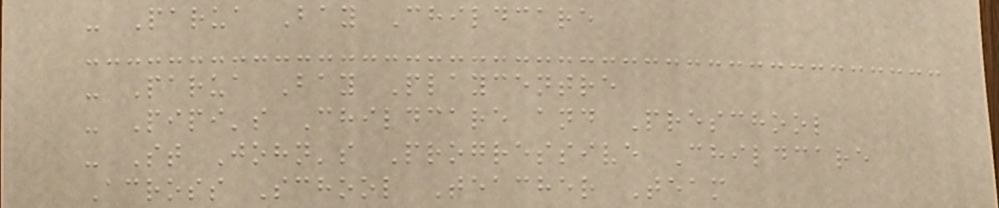- Parua Bay Childcare
- Parua Bay Playcentre
- Pipi's Childcare and Preschool
- St John's Progressive Childcare
Across School Teacher Team
